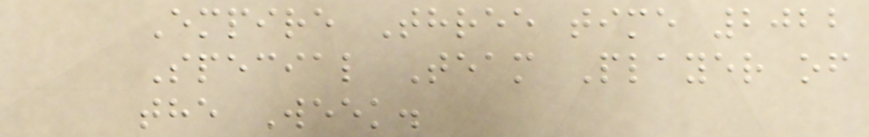Empire Three time 2022
Special Team Player of
the Week.
